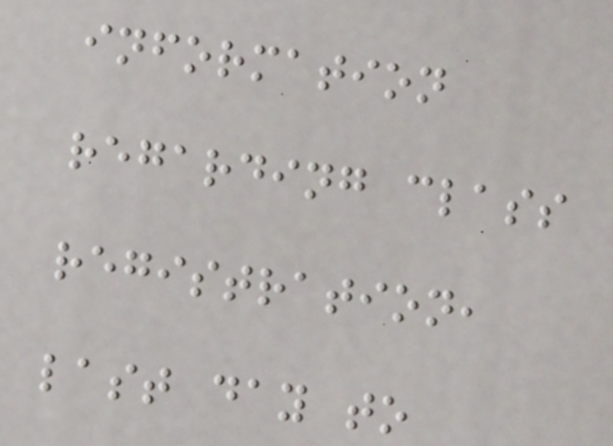information
regarding class
registration,
last day to
